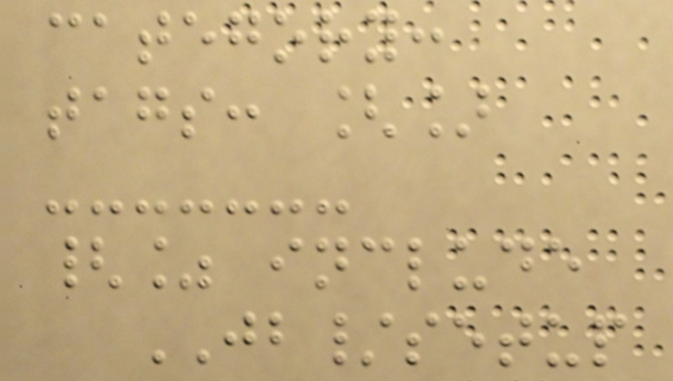category:
tags: []
{% include
JB/setup
